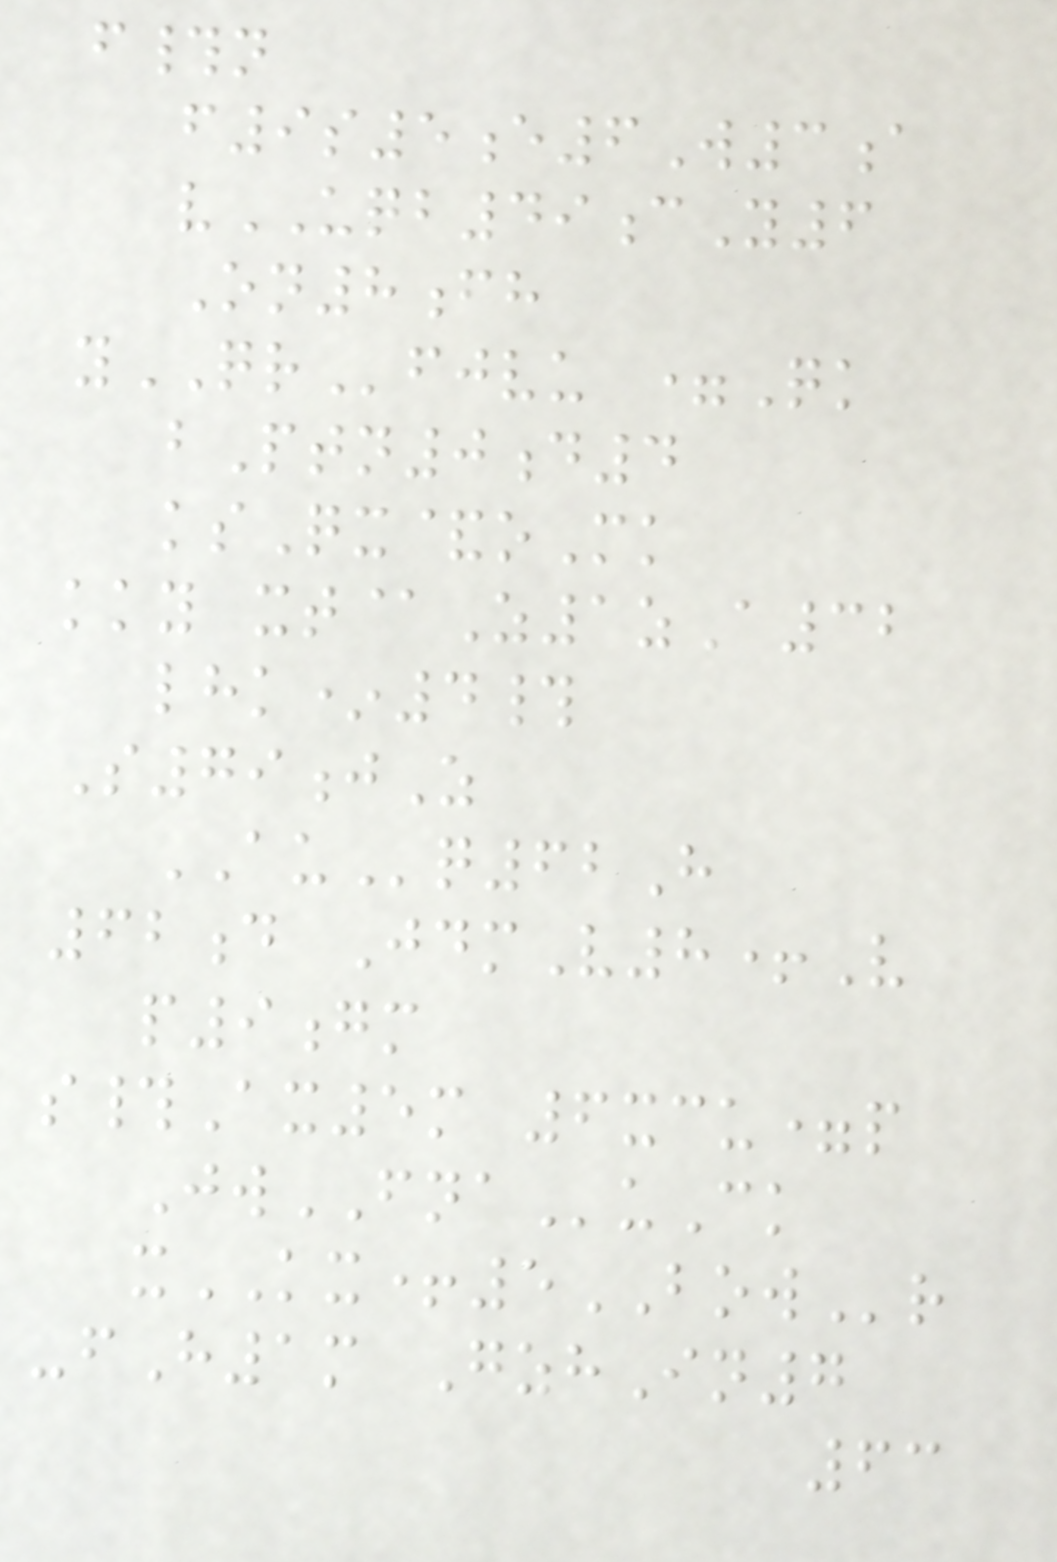f#n
f9s5e6W3a
vUQB49cY6
On8fh
yQRfjvu =Qk
bPtn0d4
ksQx&oMk
kky xt@Z1zA32
lhk*4#
S79jZ
AUq62H
62d JdmV8+V
p9gm
s#Ax5m 6xcu=p
JwFNAuCk
xKX+5BOWr
-fH1m GzhIn7
63
